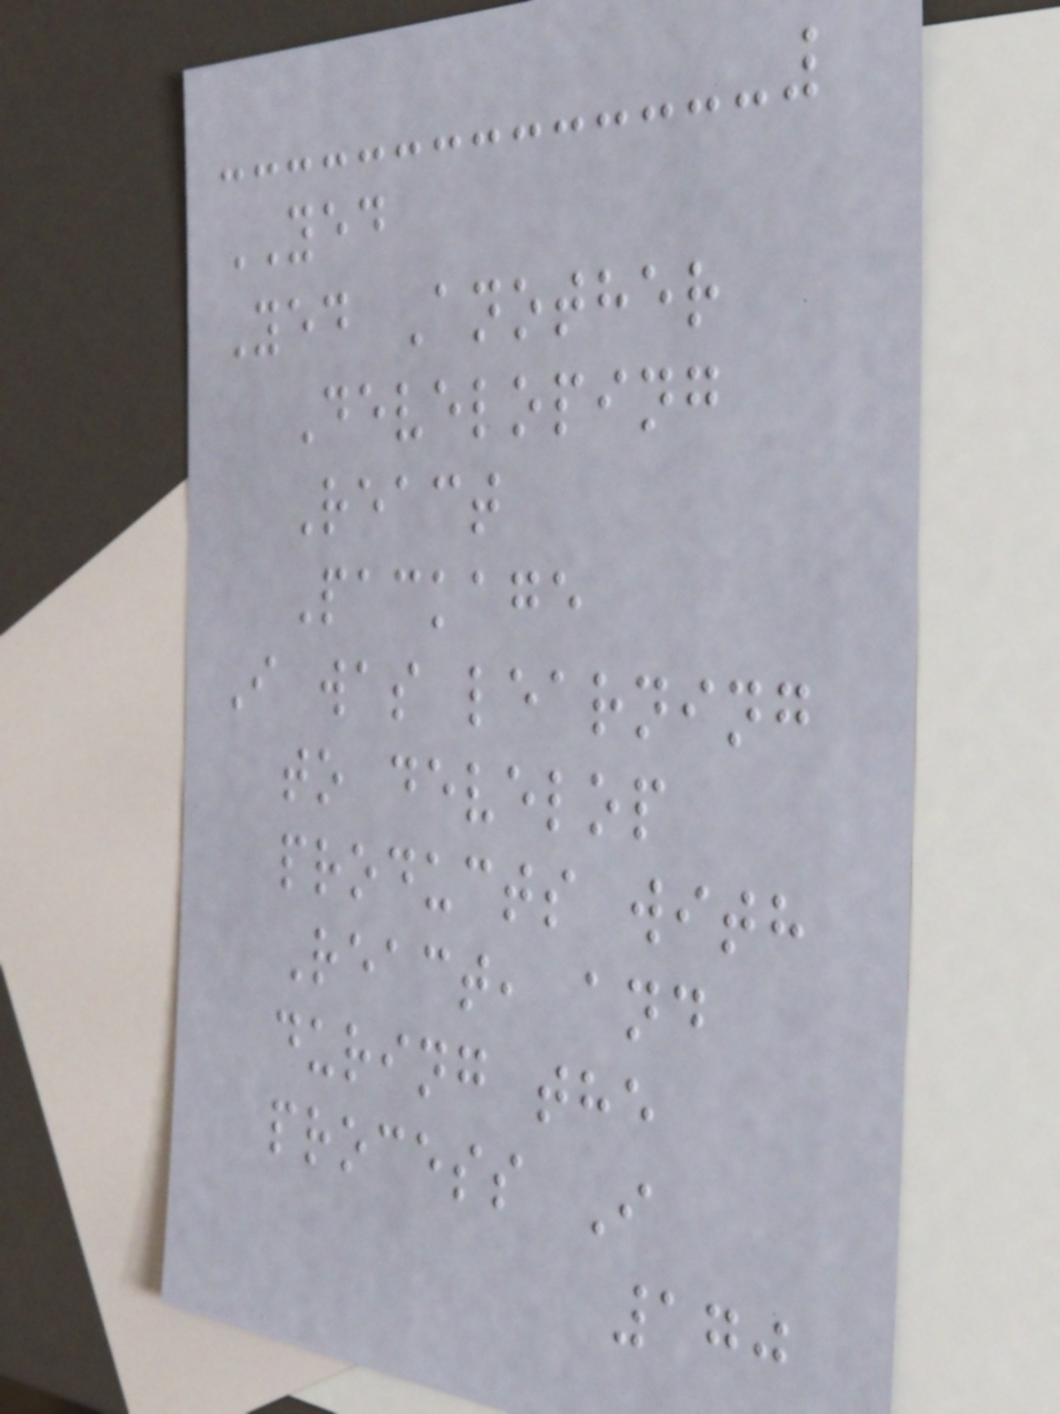YED
Yed Another
Developing
React
Package
I was learning
to develop
products with
React, and
during the
process I
170
